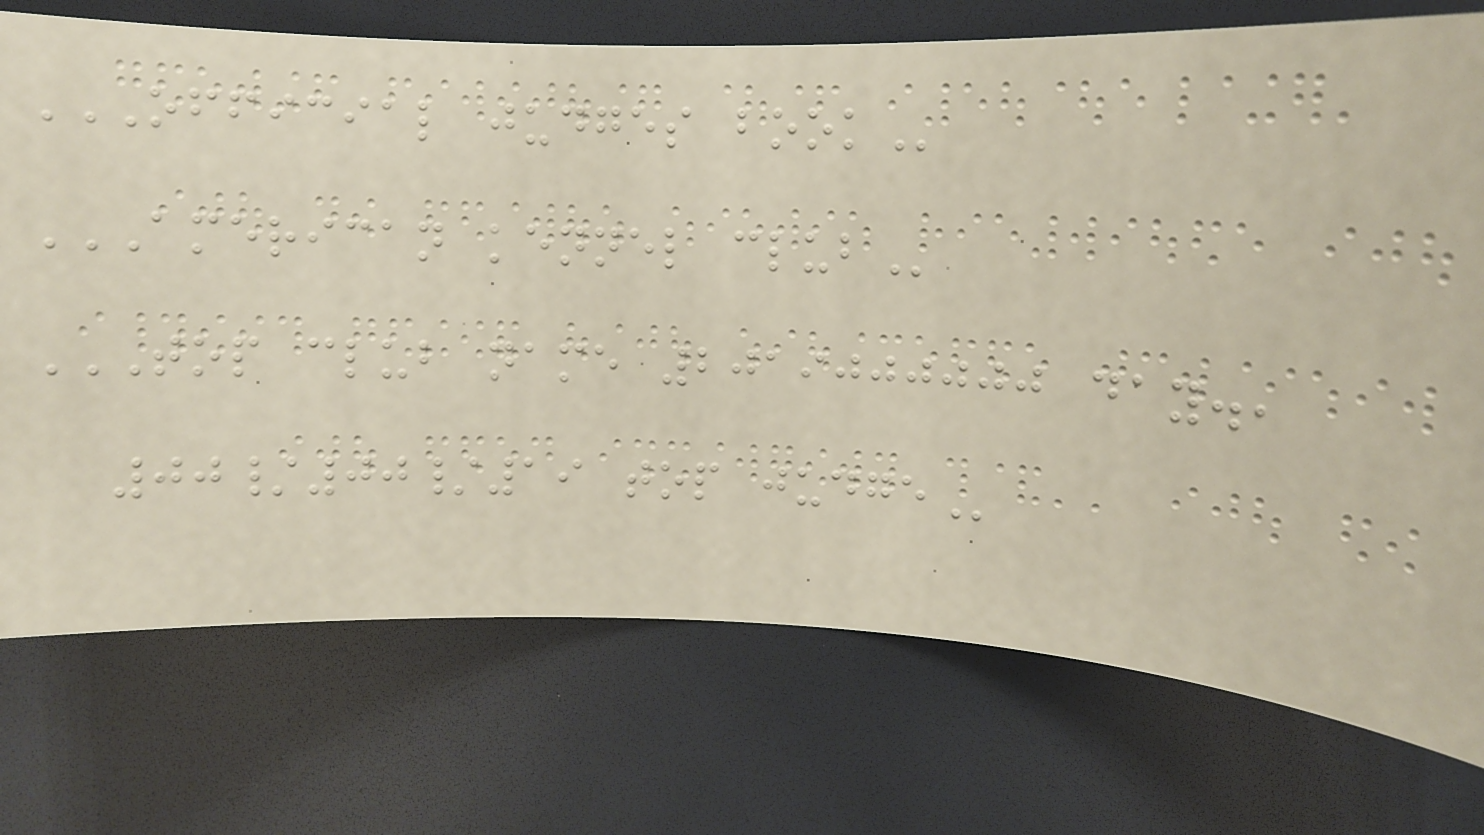OFFICIAL JUDGES BOOK
AMERICAN KENNEL CLUB
TOP CLUB NAME 2019000000 DAY.,
00/00/19 TOP JUDGE
